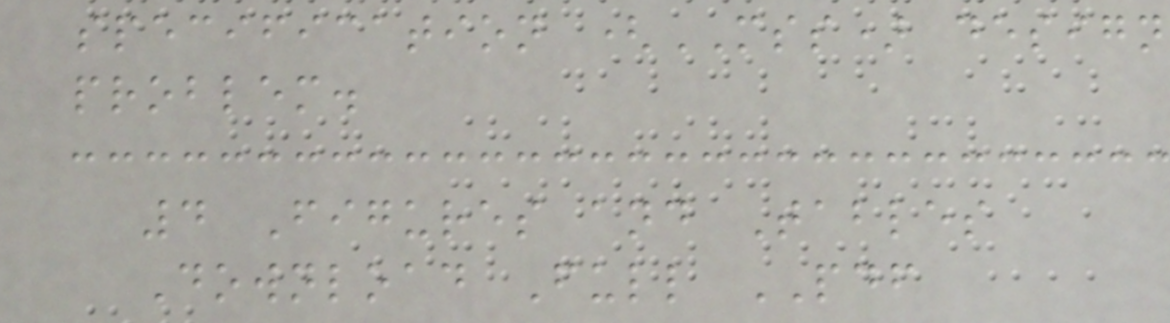specification (MSS) design
problem.
4 Figures and Tables
Download Full PDF
